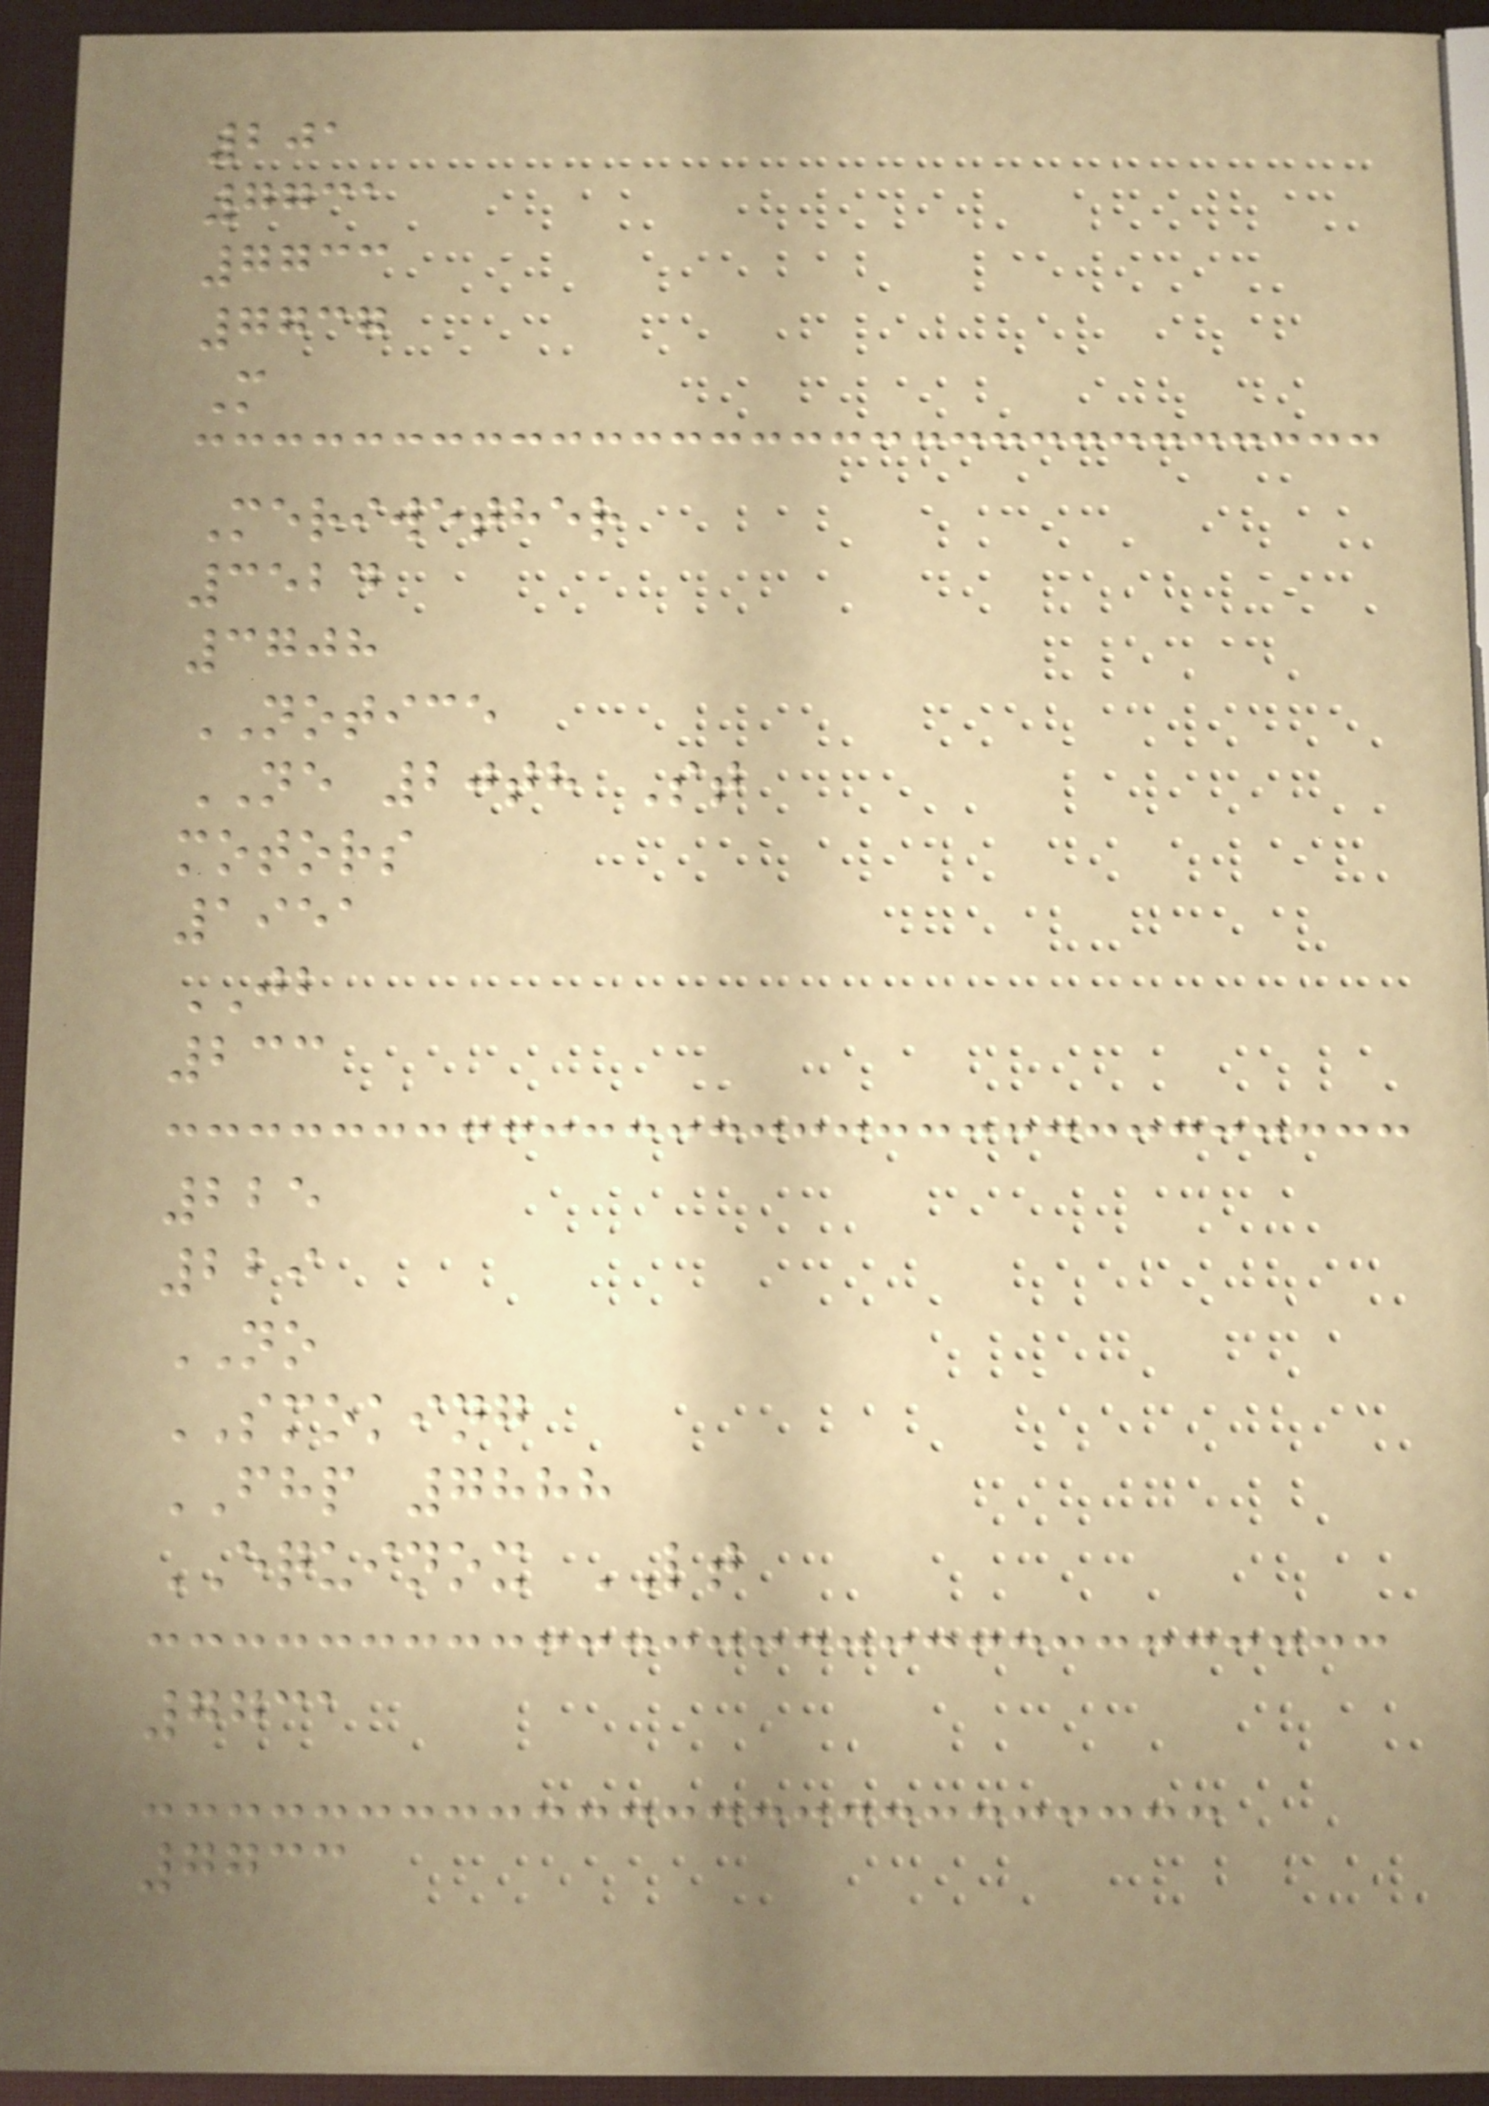201
7731
7733
7737
M
Meriwether
3524
3708
NOTICE
NE 20th St
motors
1951
JB
233
225
229
NO
SMOKING
FHP 7888
EQUINOX LT
7731
7733
